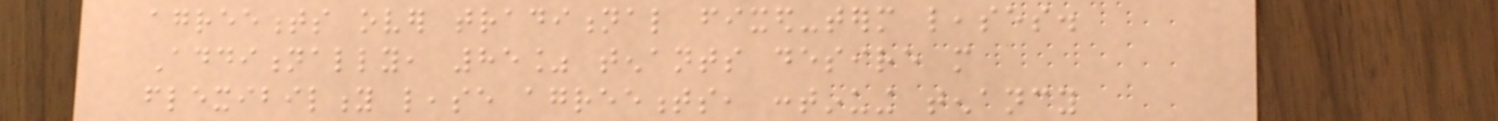agreements over traditional fixed-term leases.
Additionally, 85% tenants desire more
flexibility lease agreements, continuing tenancy
